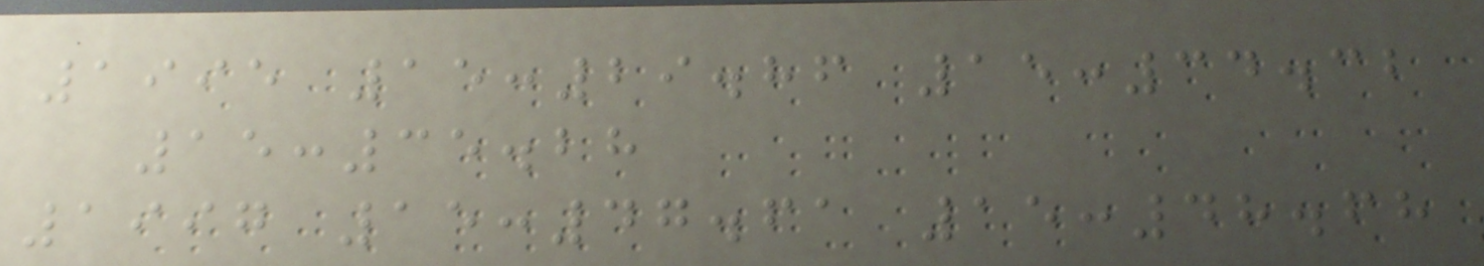1995 15:29.86 15:34.32
15:35.28
1997 15:47.61 15:48.68
